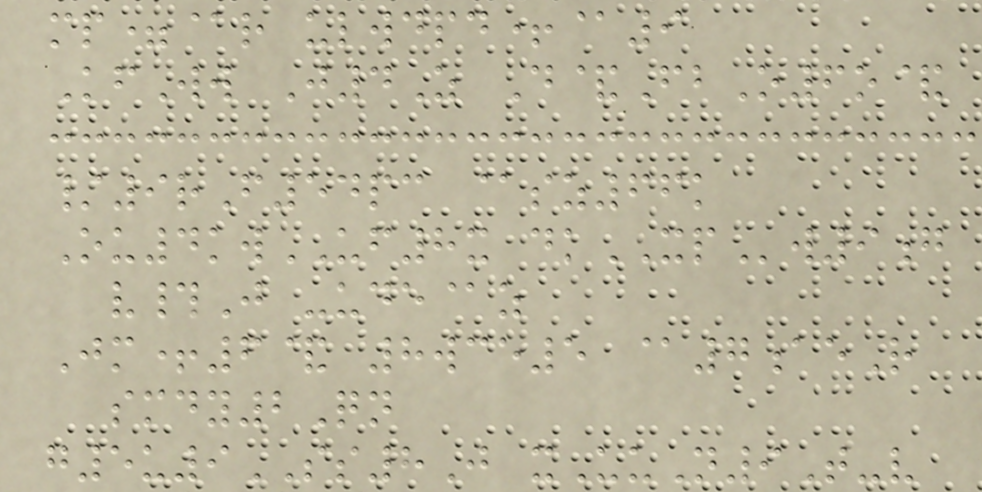mp=@r ulwdpd+@9
KfWw J4Z D&FbO6o&
/9rF54pc @sz66k
Ou4kwUF8x dkXPw9g
v#J -ude@z
Jm+6& 8wce5 @7aeR
smdy2Qn
g5u9SS8J xUuN9T-v
